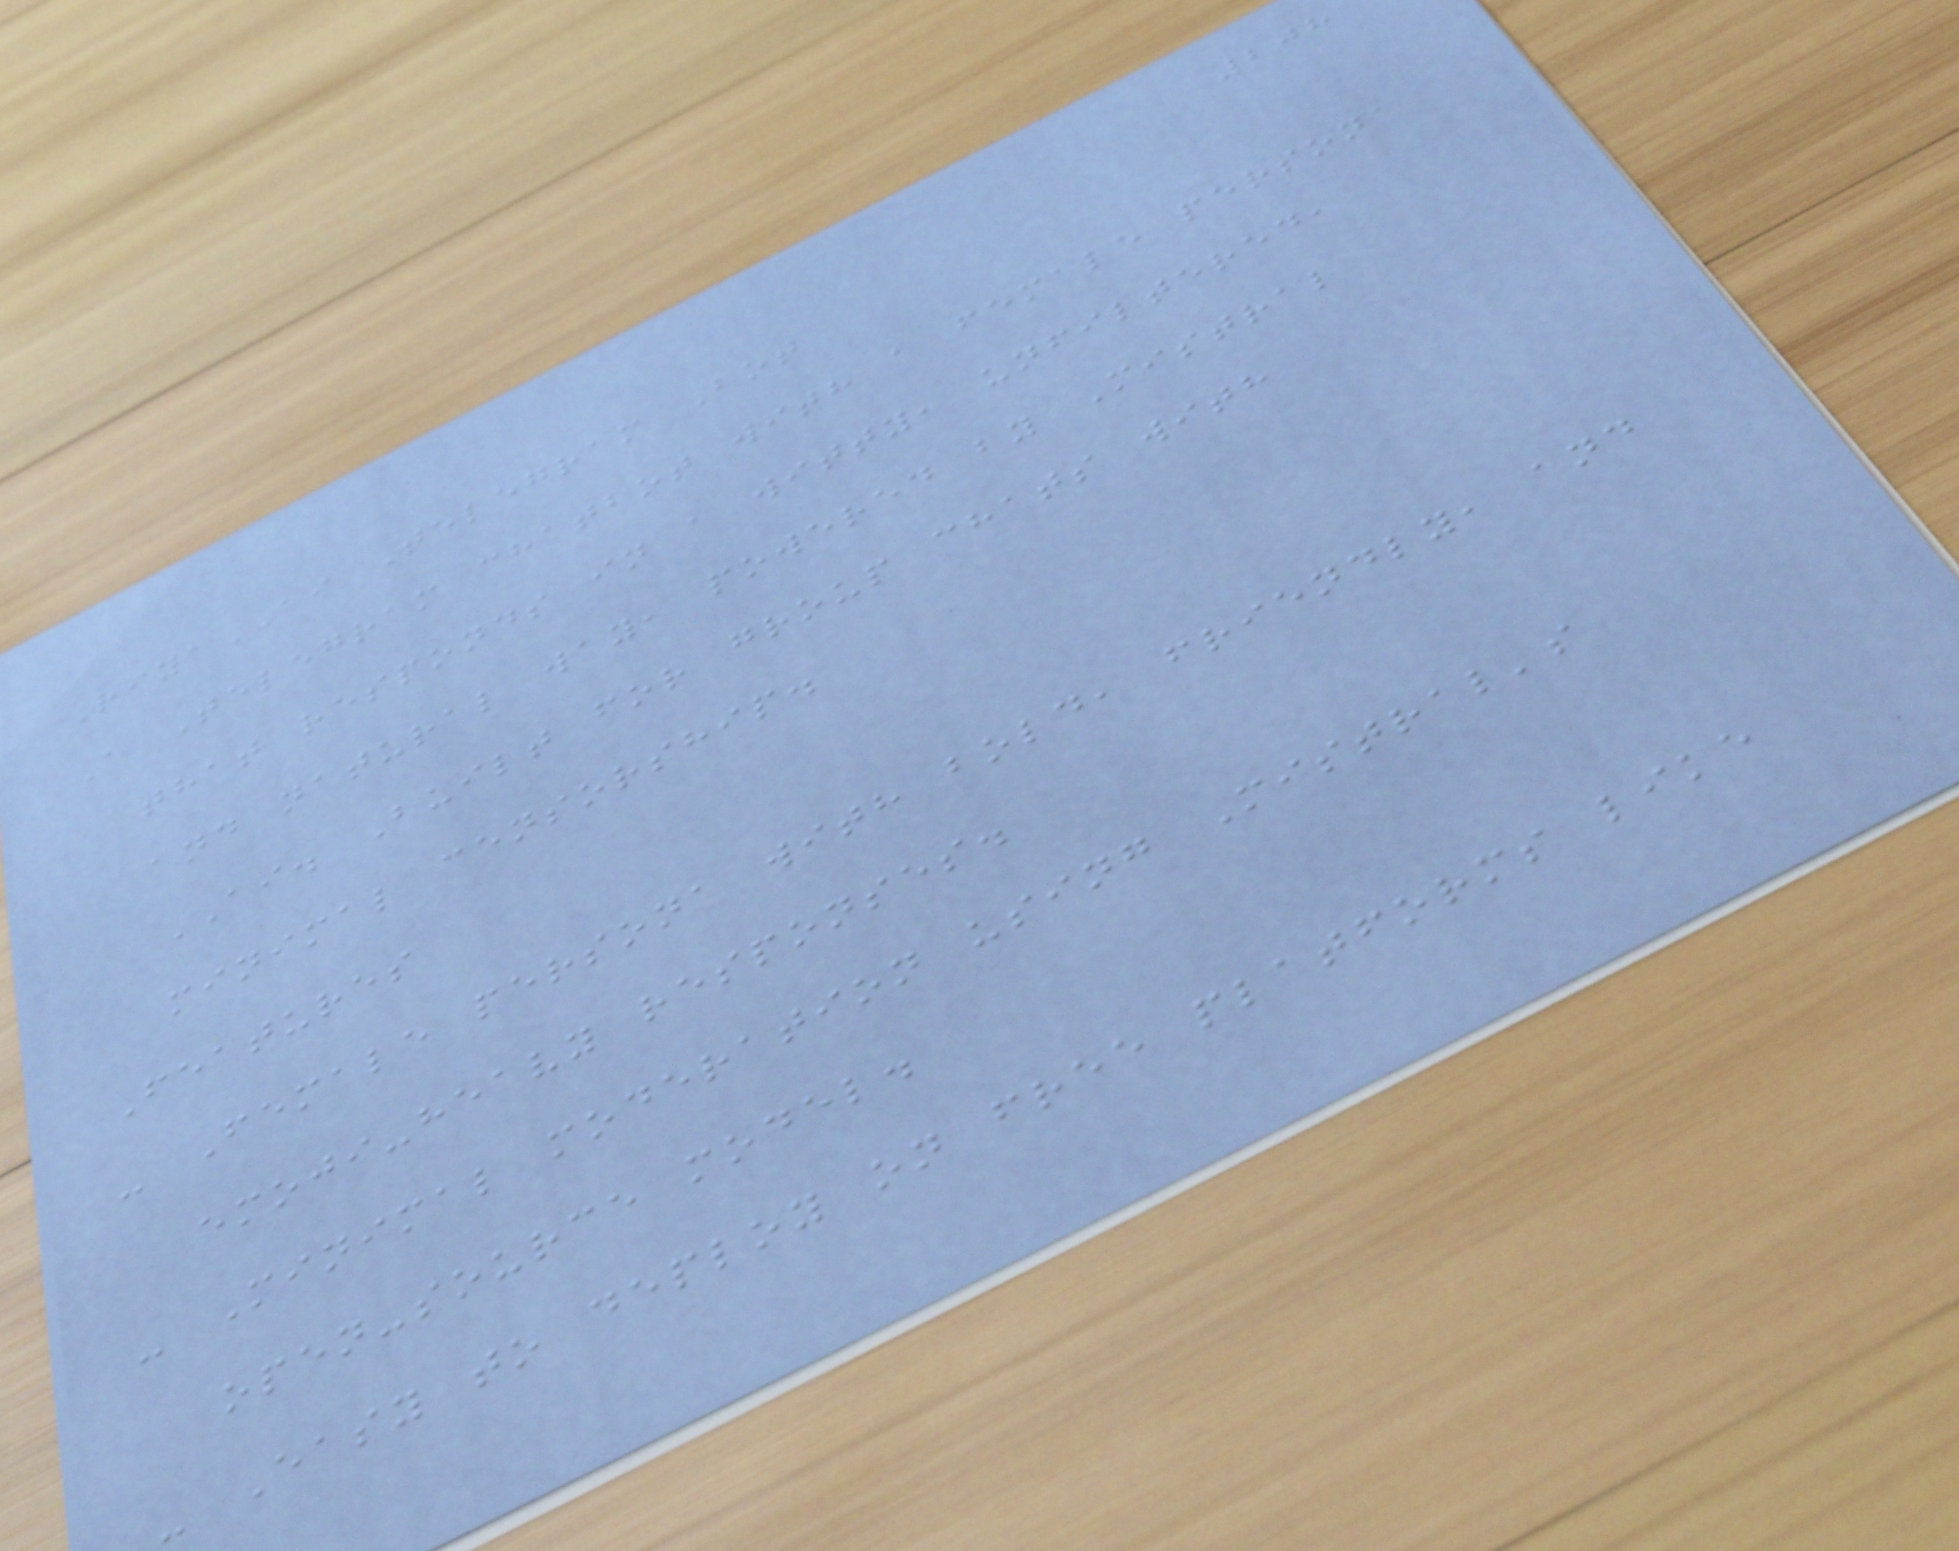208
RiyaAI Telegram Bot
A Telegram chatbot with a female persona
that responds in a witty, unfiltered,
and natural way, powered by Mistral
AI. Built for group chats with
minimal censorship.
Features
- Female persona with bold, friendly, and
emoji-heavy responses.
- Minimal moderation using Mistral's
open-source model.
- Easy to deploy on free platforms like
